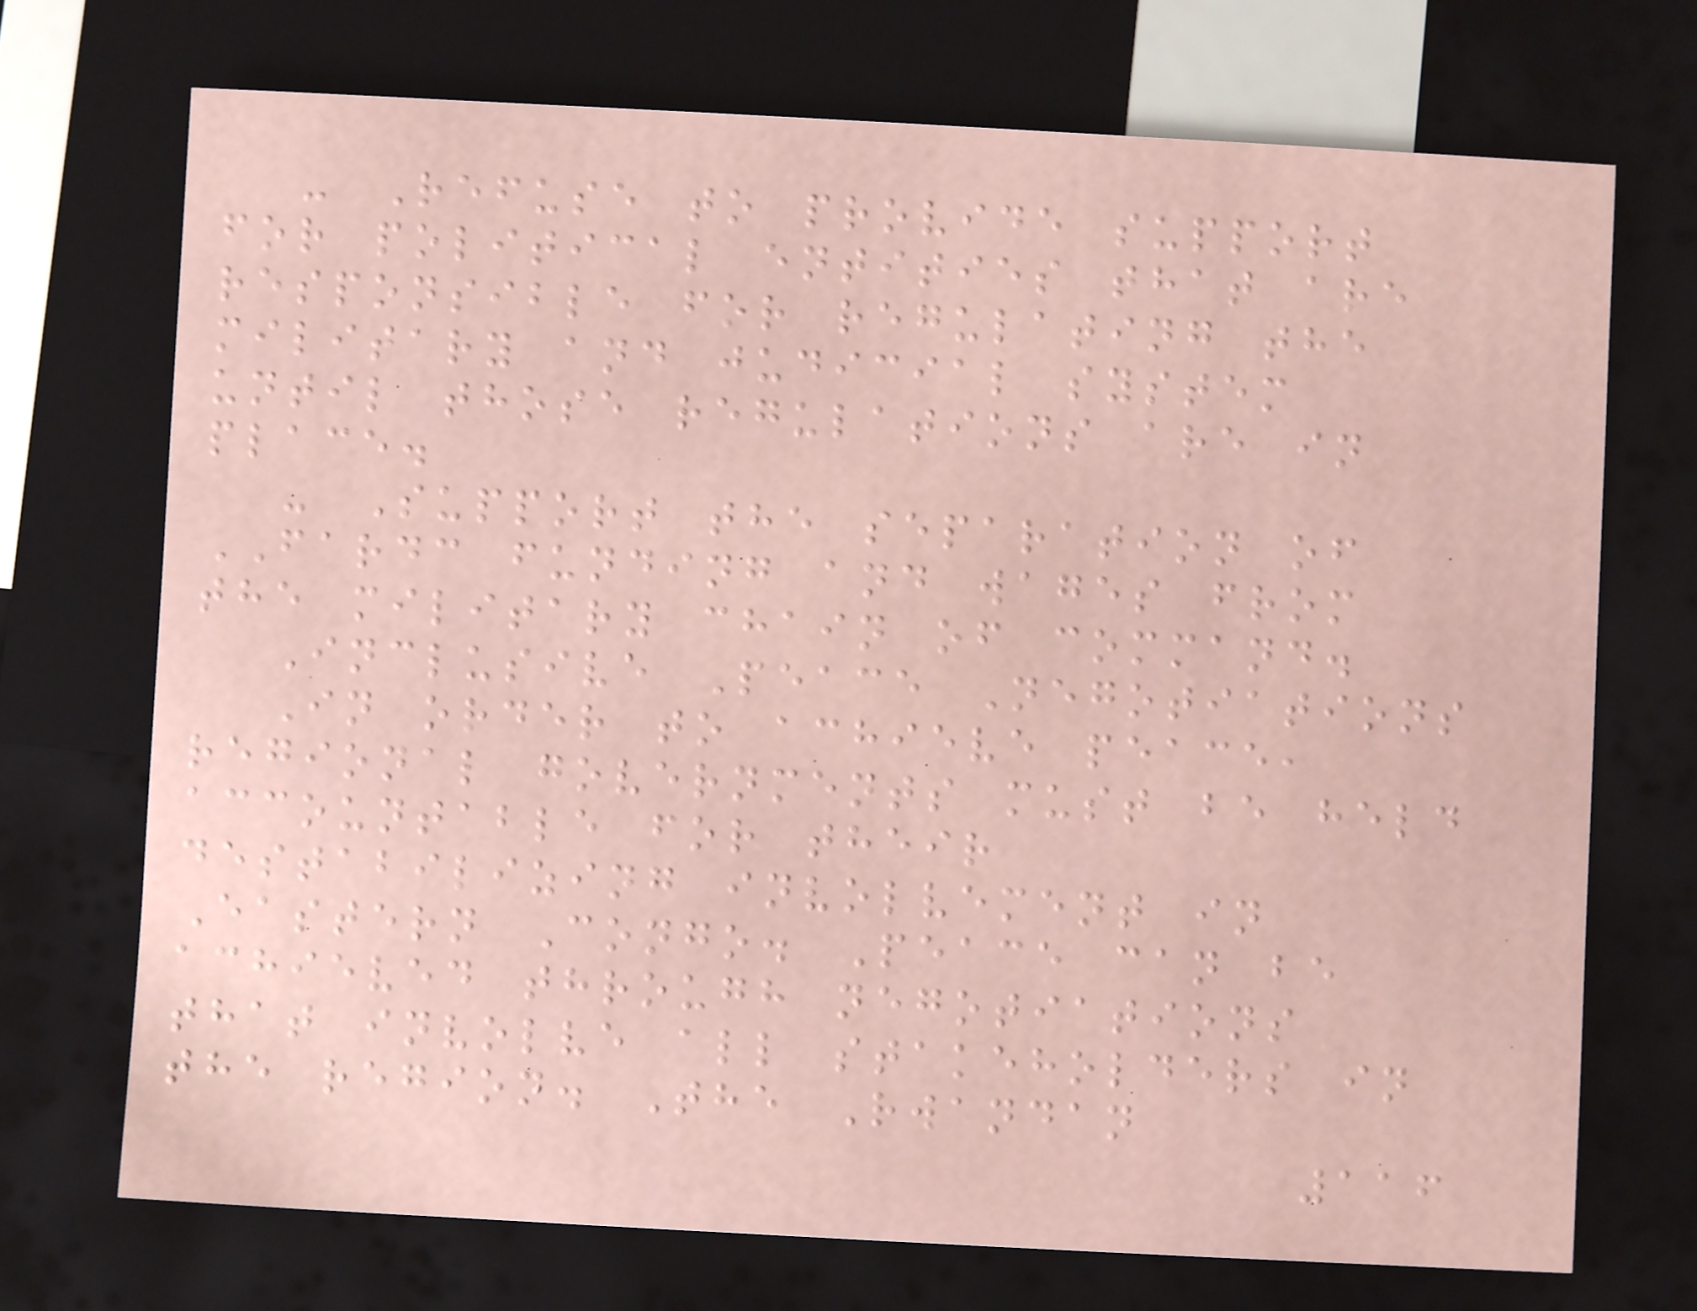- Refuse to provide support
for political entities that are
responsible for regulating the
military and judicial system
until those regulations are in
place.
- Support the separation of
FARDC funding and wages from
the military chain of command.
Inclusive Peace Negotiations
In order to achieve peace,
regional governments must be held
accountable for their
destabilizing involvement in
Eastern Congo. Peace can be
achieved through negotiations
that involve all stakeholders in
the region. The Rwandan
116
